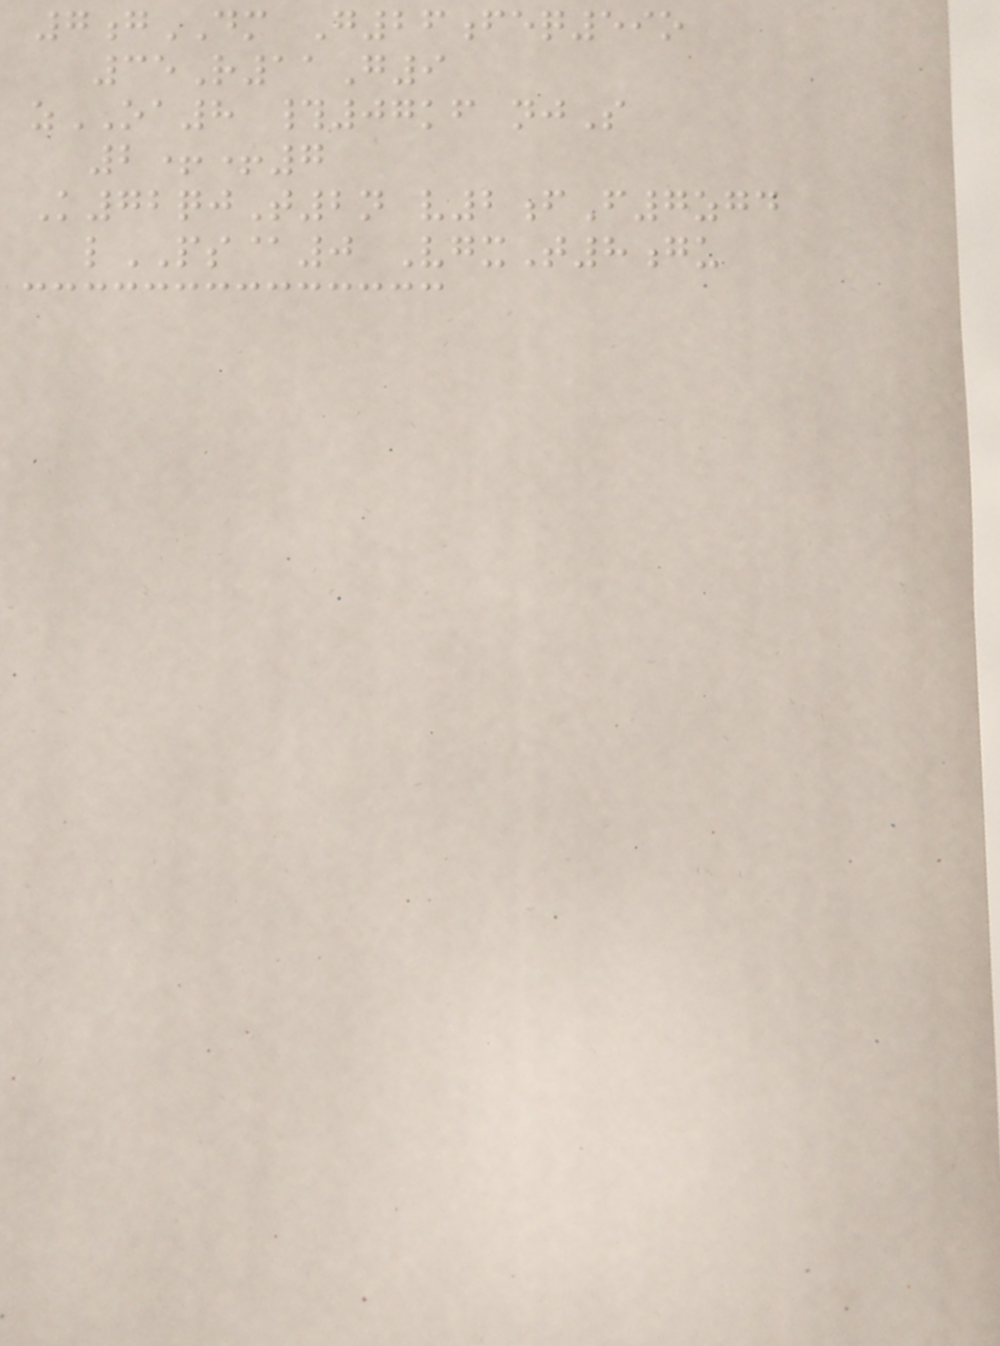7gDM G26feq59o
35R11G9
zOA8 #07kf njS
2++7
K72qjT2n v2fF7zgd
lPS@0 VgxT8gu
